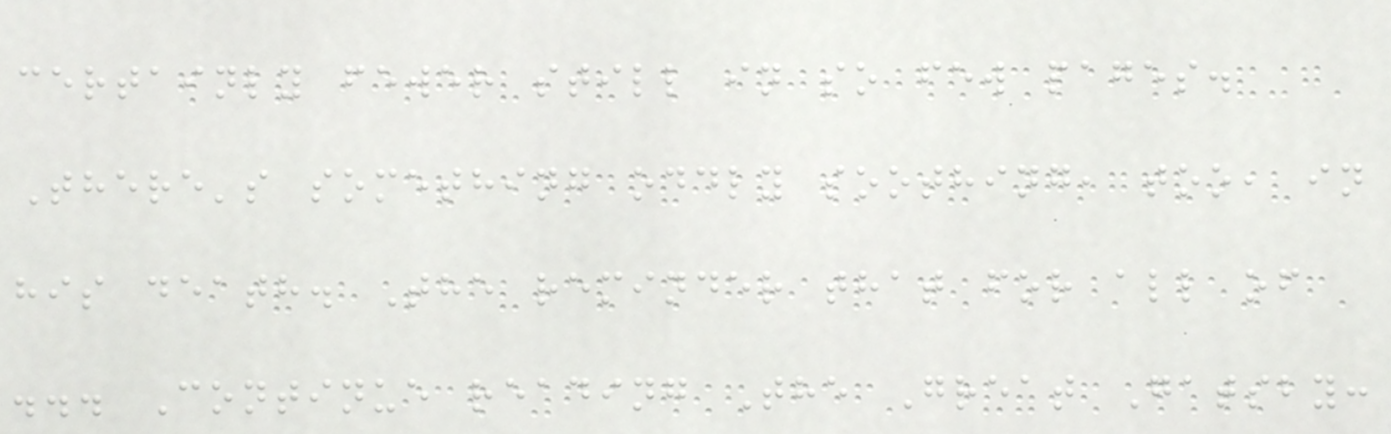certainly fewer still in so few pages.
There's something oddly soothing, too, in
his death. The reminder that for all of
... Continue reading The Great Gatsby:
